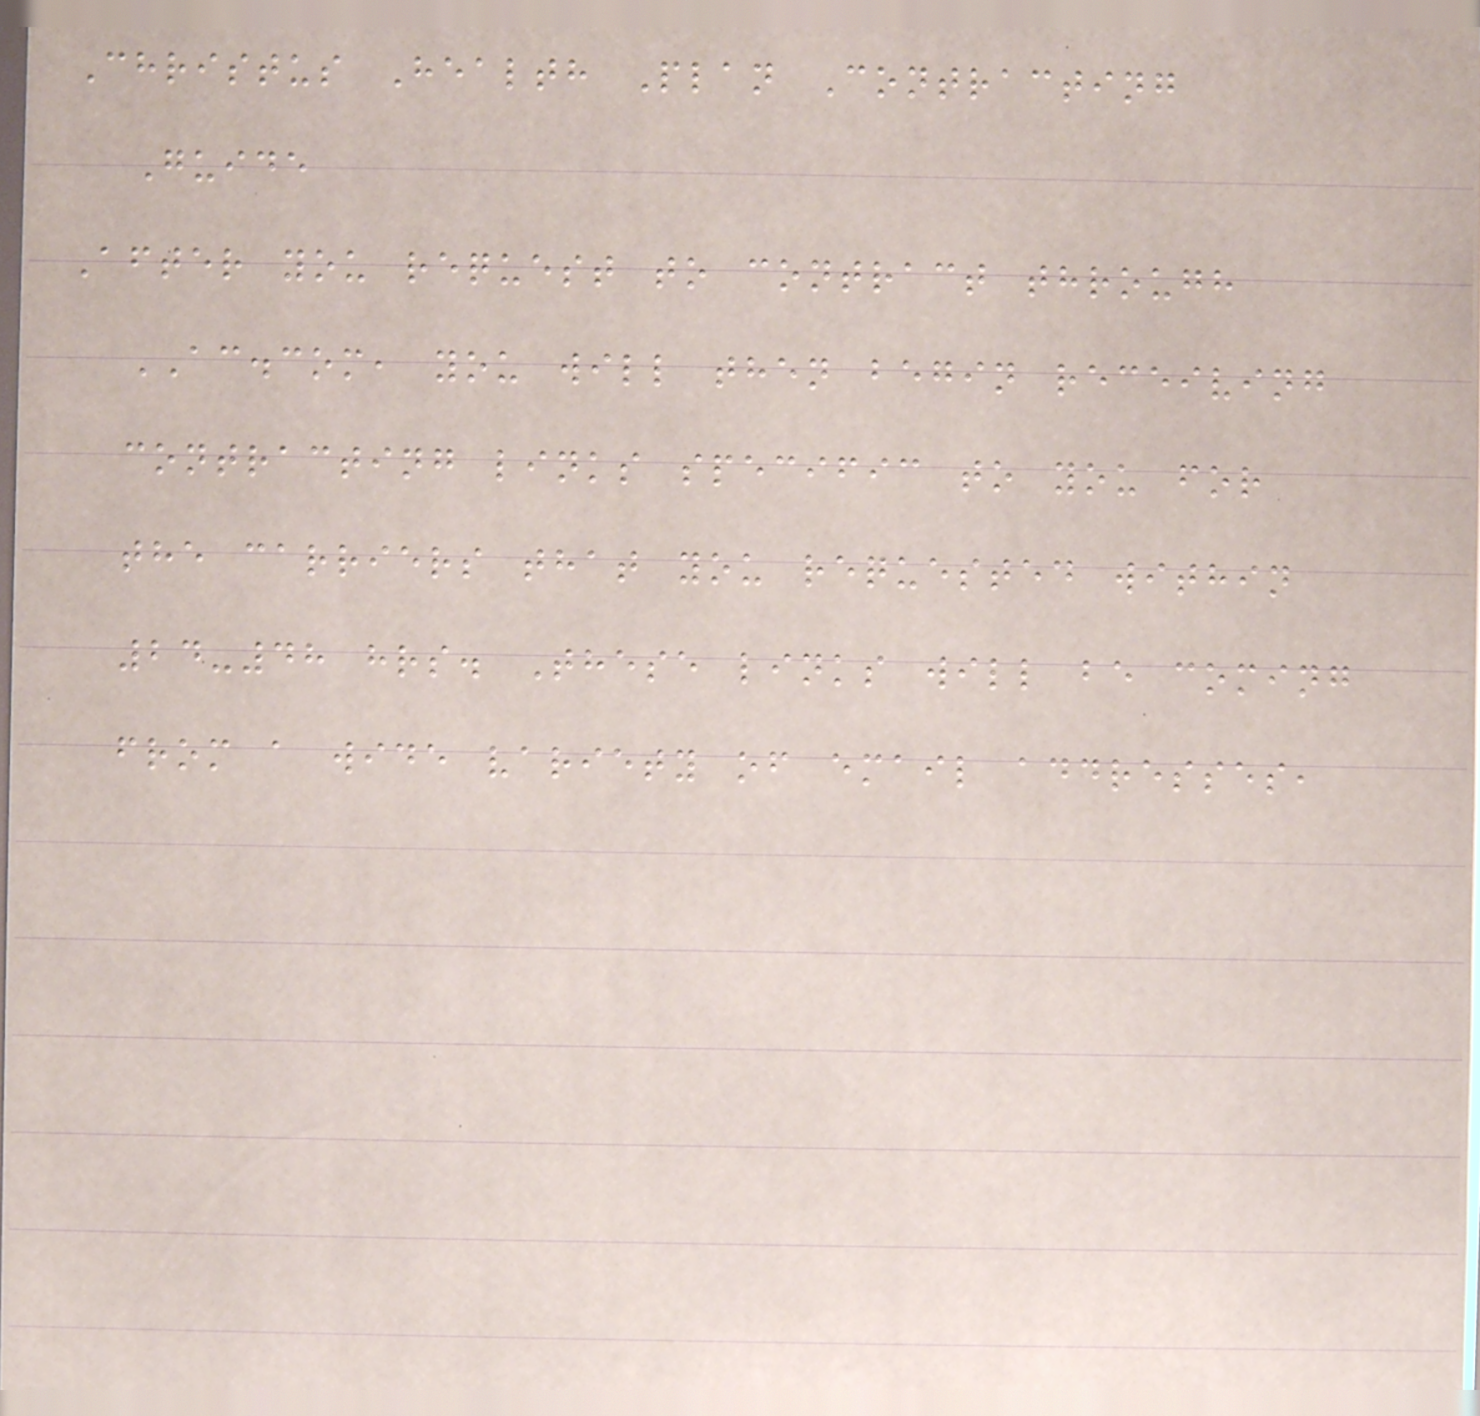Christus Health Plan Contracting
Guide
After you request to contract through
AC.com, you will then begin receiving
contracting links specific to you for
the carriers that you requested within
24-48 hrs. These links will be coming
from a wide variety of email addresses,
